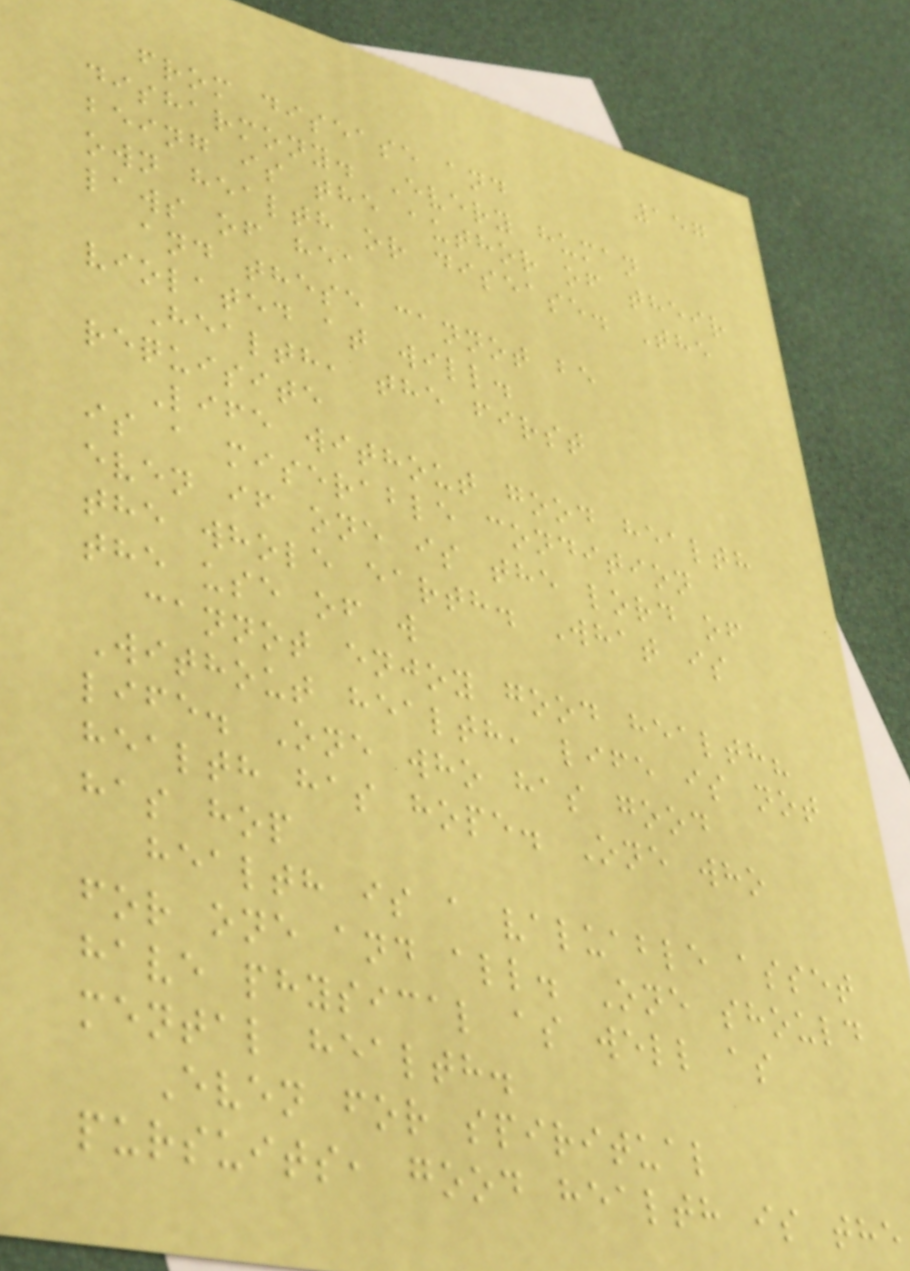157
from disease and
disharmony. Every human
being is the author of their
own health or disease. The
laws of hea
and these cannot be
violated at will.
Health, the first
requisite
Life without good health
is a miserable condition
even if one is the lord of
the whole earth. What is
the use of w
cannot enjoy good health?
Without health, life is not
life. One who has good
health has hope. One who
has hop
health is a valuable asset
for one and all. One should
have physical as well as
mental health.
Even for spiritual
pursuits, good health is the
